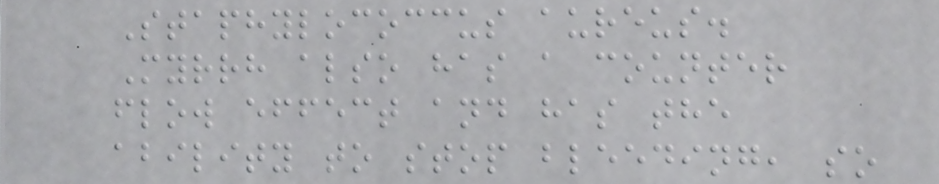Staphylococcus aureus.
Myrrh also has a counter
flow effect and has the
ability to stop bleeding, so
